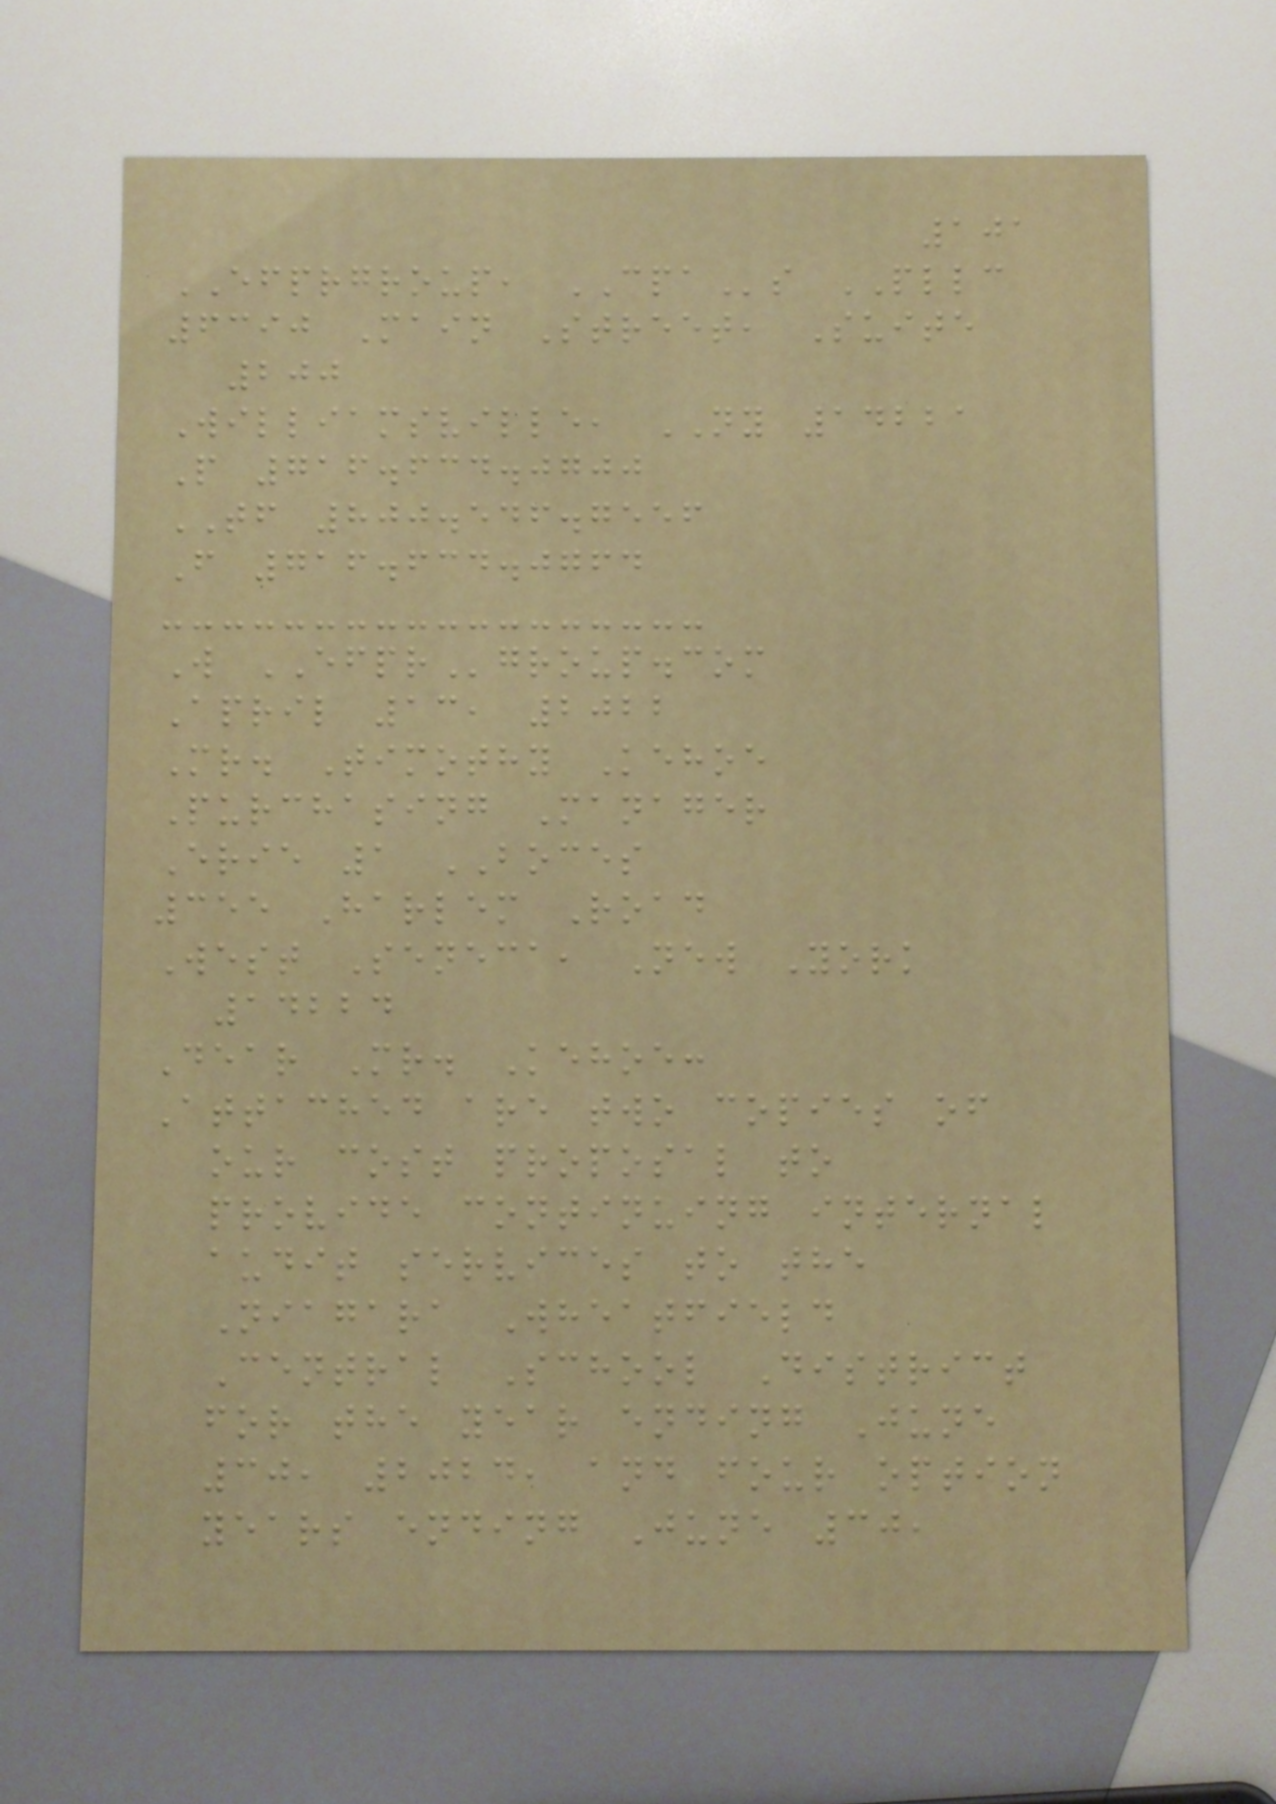101
EFPRGROUP, CPAs PLLC
6390 Main Street, Suite
200
Williamsville, NY 14221
P 716.634.0700
TF 800.546.7556
F 716.634.0764
W EFPRgroup.com
April 13, 2022
Mr. Timothy Kehoe
Purchasing Manager
Erie 1 BOCES
355 Harlem Road
West Seneca, New York
14224
Dear Mr. Kehoe:
Attached are two copies of
our cost proposal to
provide continuing internal
audit services to the
Niagara Wheatfield
Central School District
for the year ending June
30, 2024, and four option
years ending June 30,
